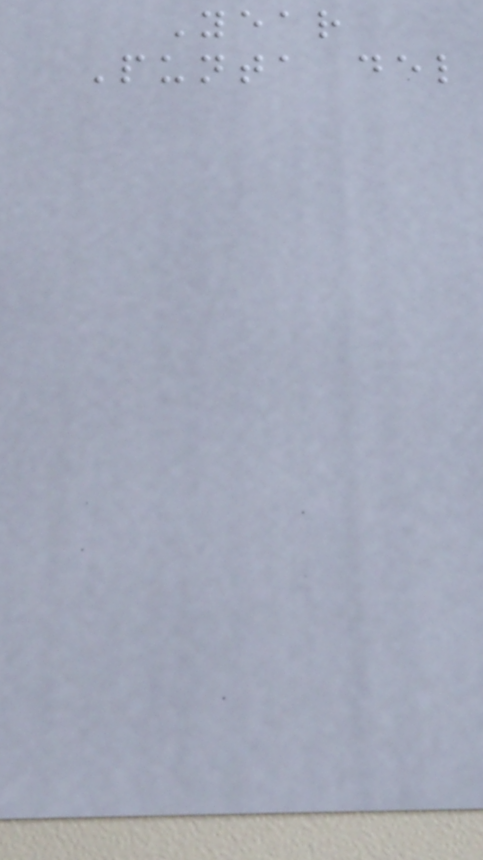Year
Punta del
